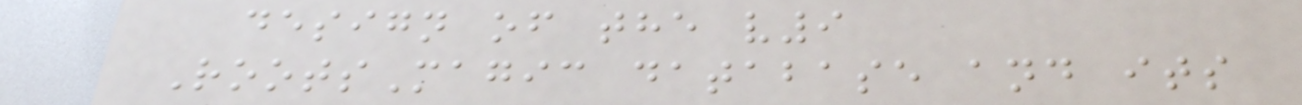design of the v9
RootsMagic database and its
